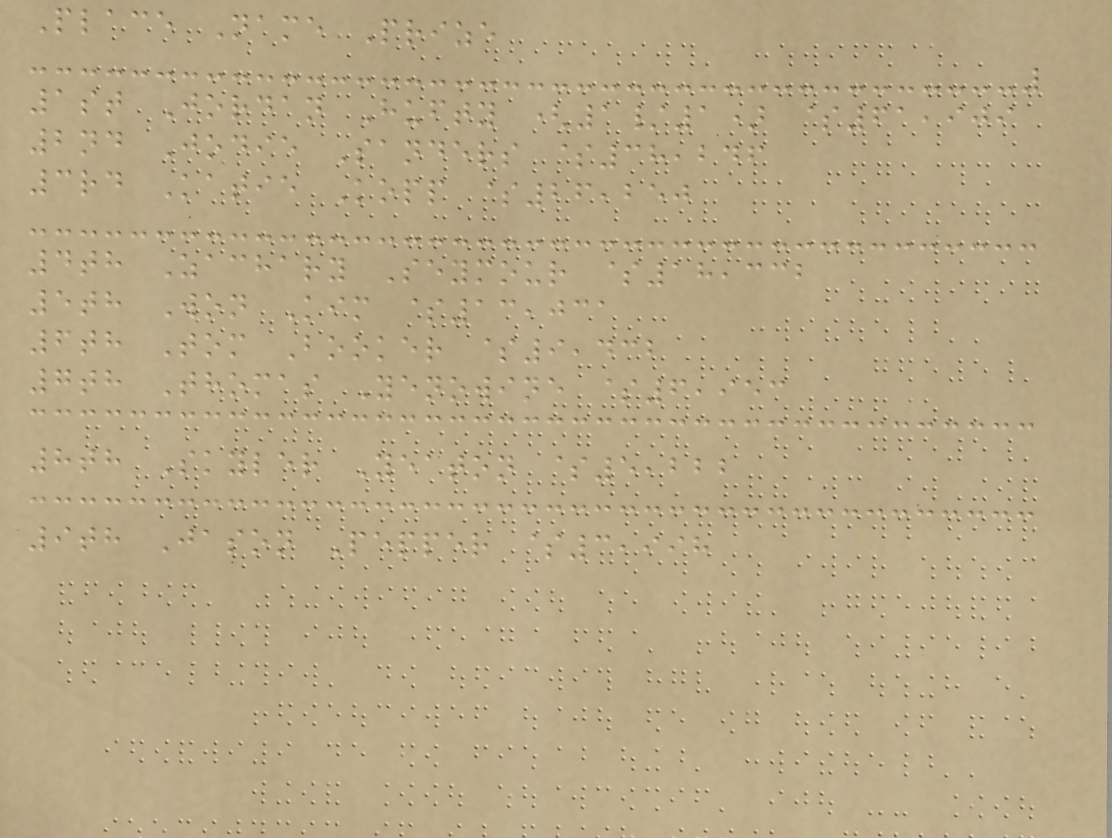Place Name Prize
1st Jordan Hufty (1/1) $61,909
2nd Jodie Sanders $38,246
3rd Katie Kopp $26,250
4th Zachary Seymour $18,332
5th Won Kim $13,031
6th Tom Booker $9,432
7th Thomas Yenowine $6,953
8th Skyler Yeaton $5,222
9th Jason Pepper $3,998
